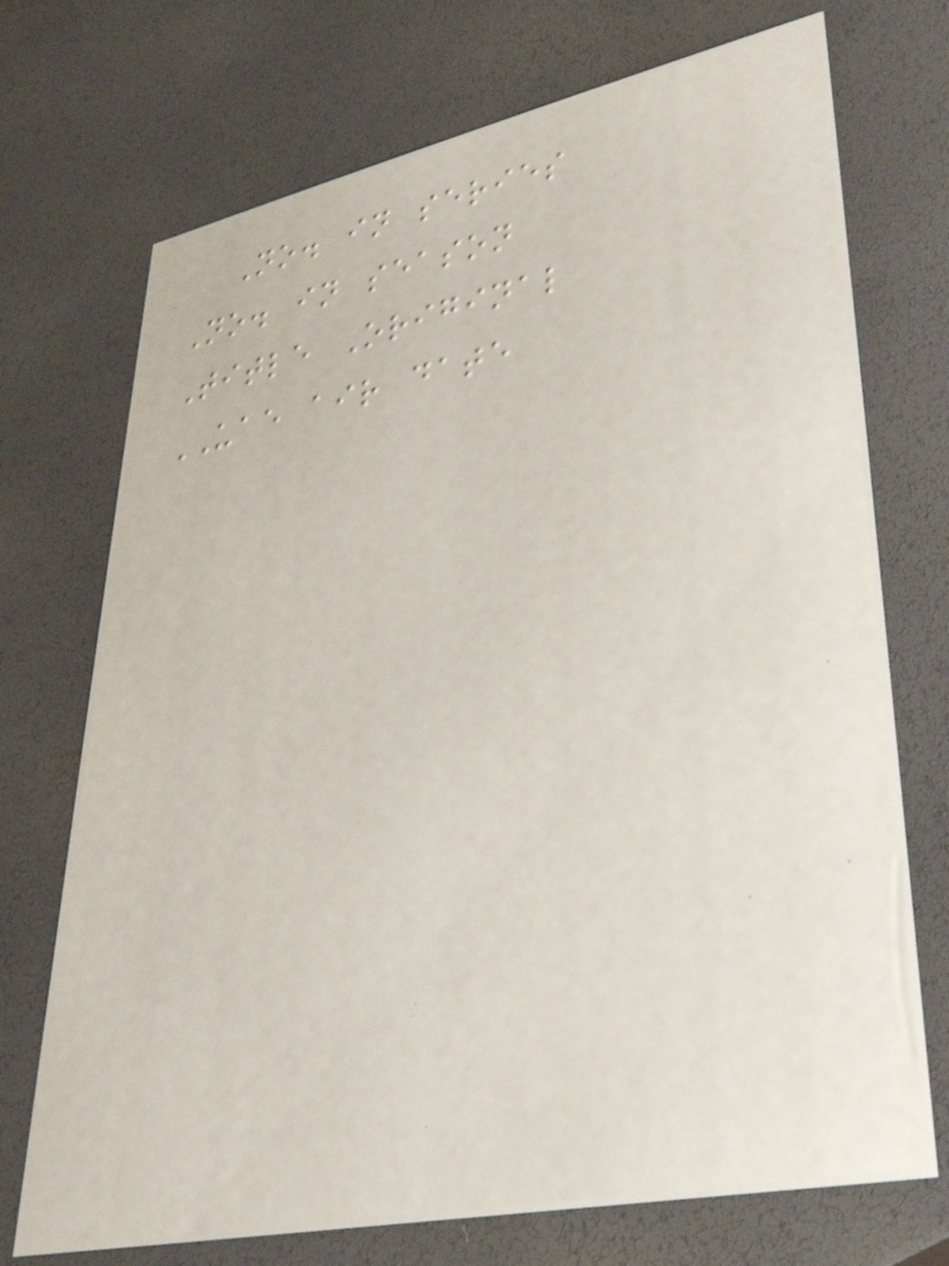No. in series
No. in season
Title Original
UAE air date
